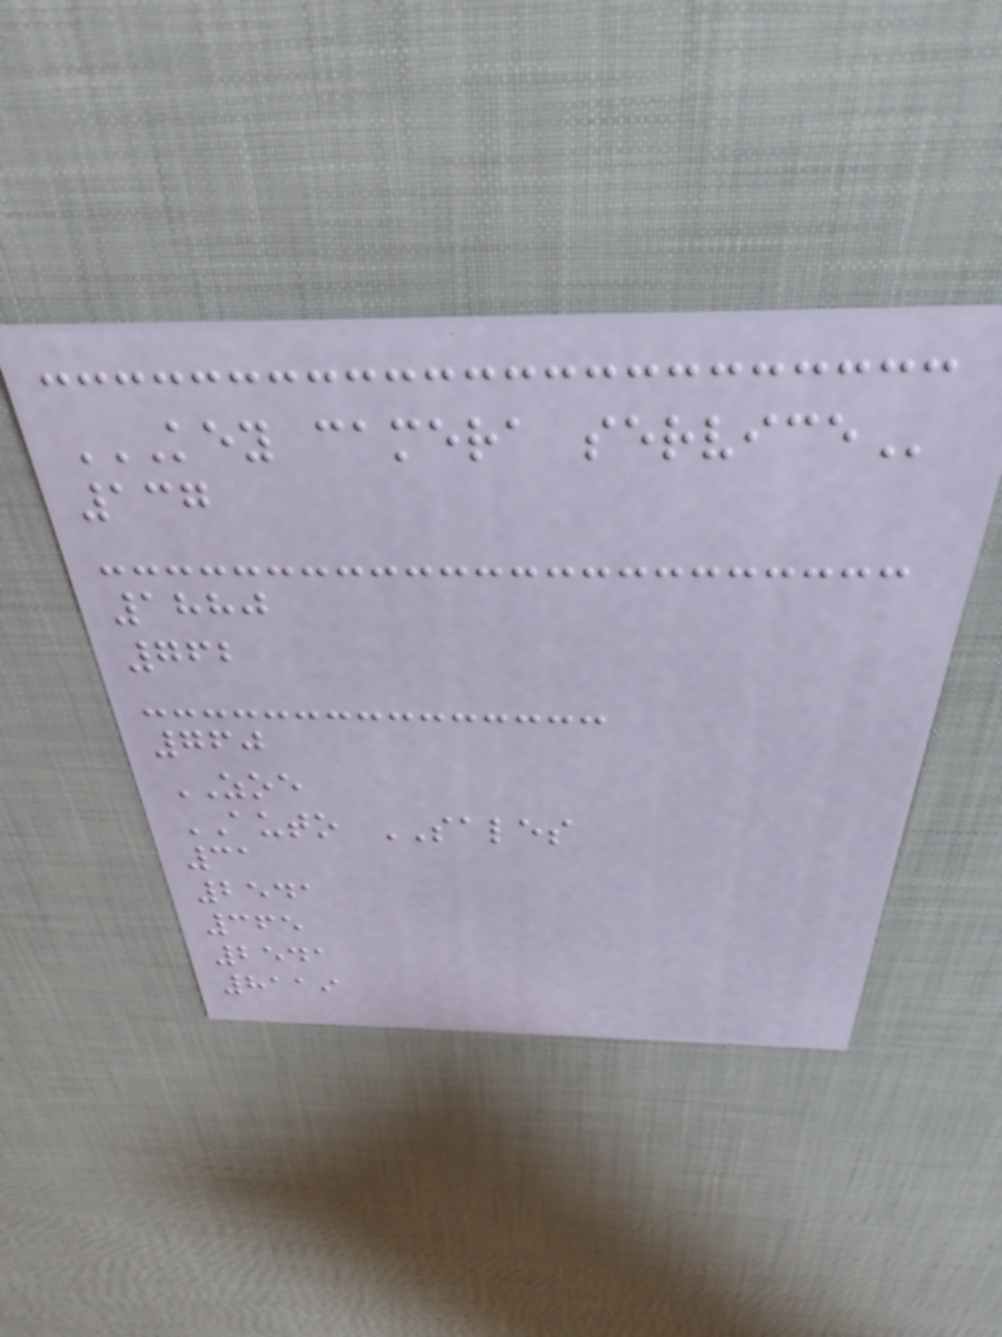KEY CAMERA SERVICE
137
1880
762
760
ZOE
AUTO SALES
31
2541
365
2541
8119
